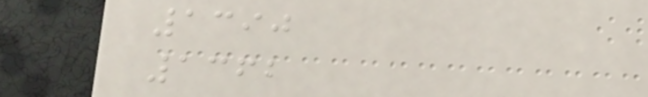1390
1362
